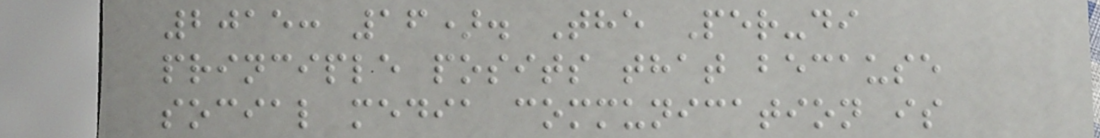2015: 16). The Per-di
principle posits that because
social media communication is
